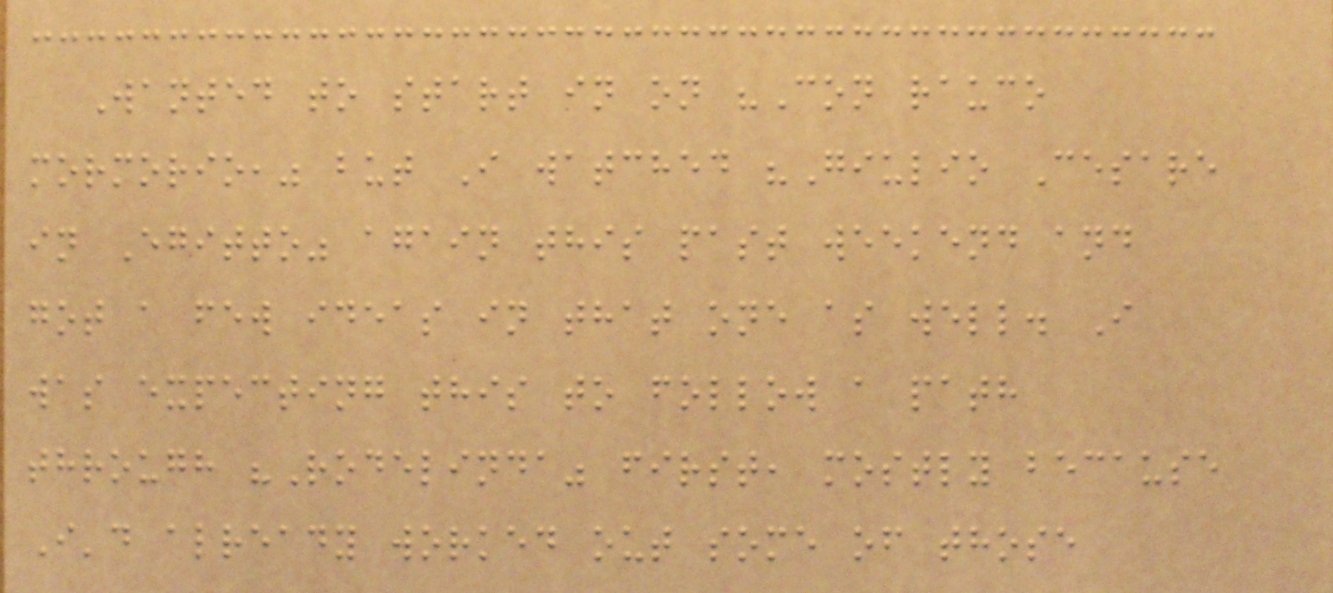Wanted to start in on "Con rauco
mormorio," but I watched "Giulio Cesare
in Egitto" again this past weekend and
got a few ideas in that one as well. I
was expecting this to follow a path
through "Rodelinda" first, mostly because
I'd already worked out some of those
